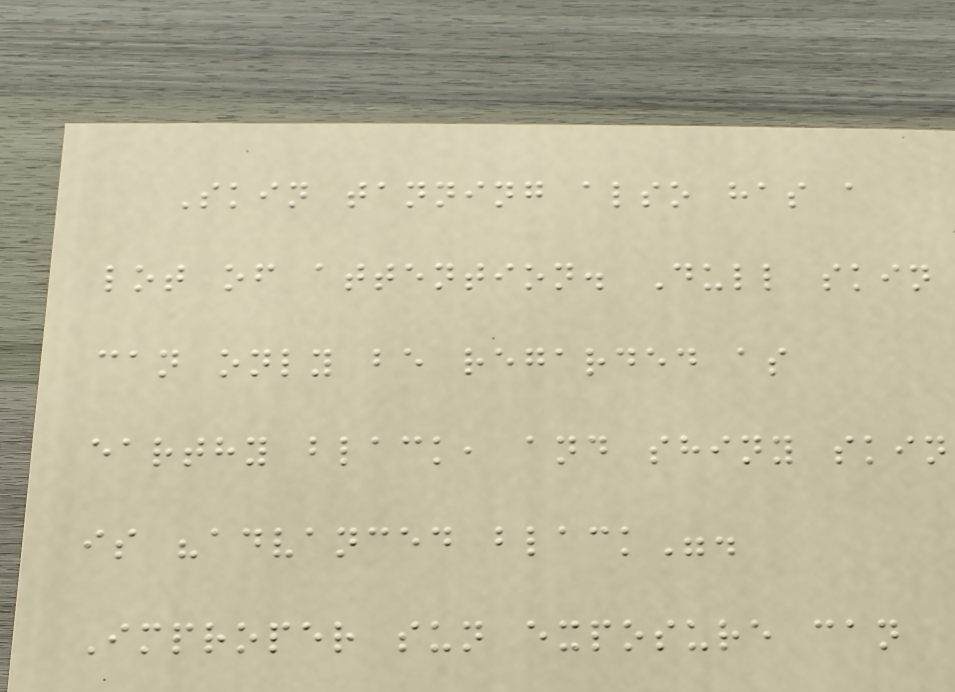Skin tanning also has a
lot of attention. Dull skin
can only be regarded as
earthy black, and shiny skin
is "advanced black".
Improper sun exposure can
